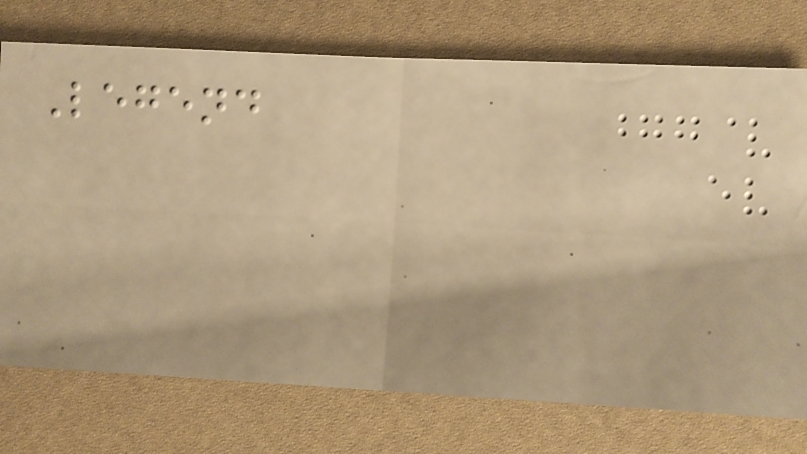Legend
